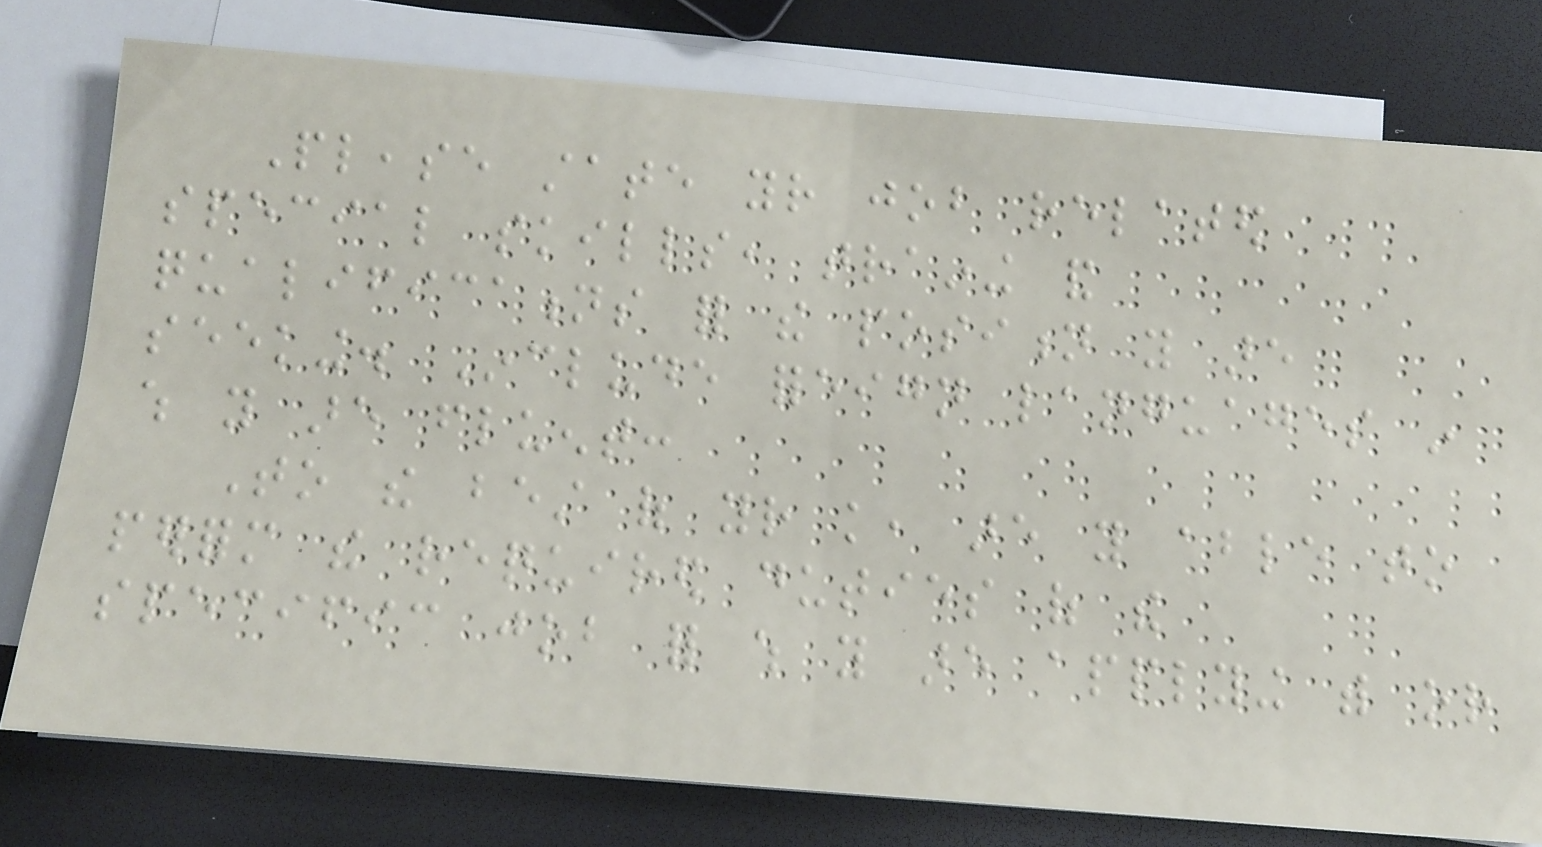Please state your job related
special skills, training and
qualifications for the position you are
seeking. Include foreign languages in
which you are fluent:
To the best of your knowledge, are you able to
perform the required duties of the
specific job for which you are applying with or
